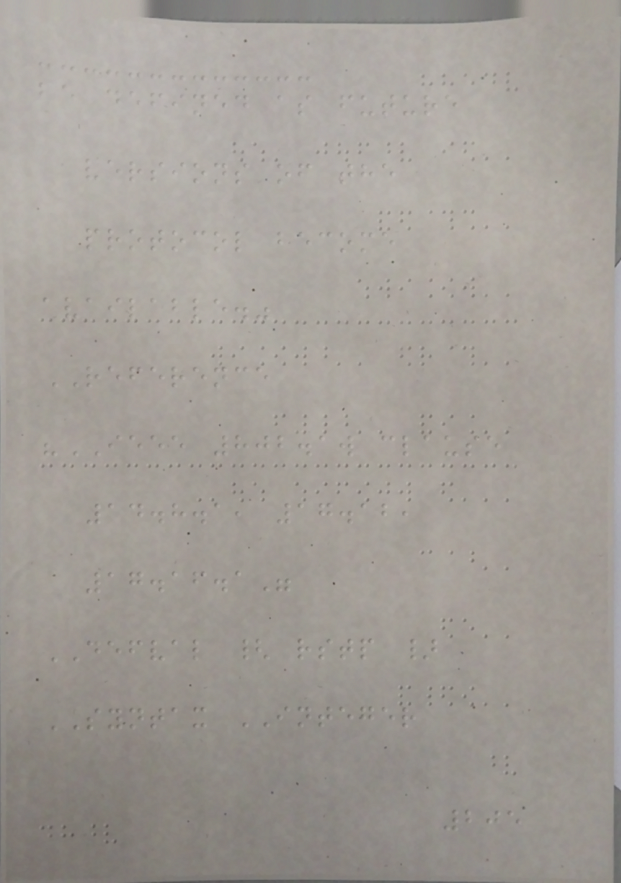be defined as future
versions of the
protocol become
available."
REFERENCE
"IEEE 802.1w clause
14.8.1, 17.12,
17.16.1"
DEFVAL { rstp }
SYNTAX INTEGER
205
